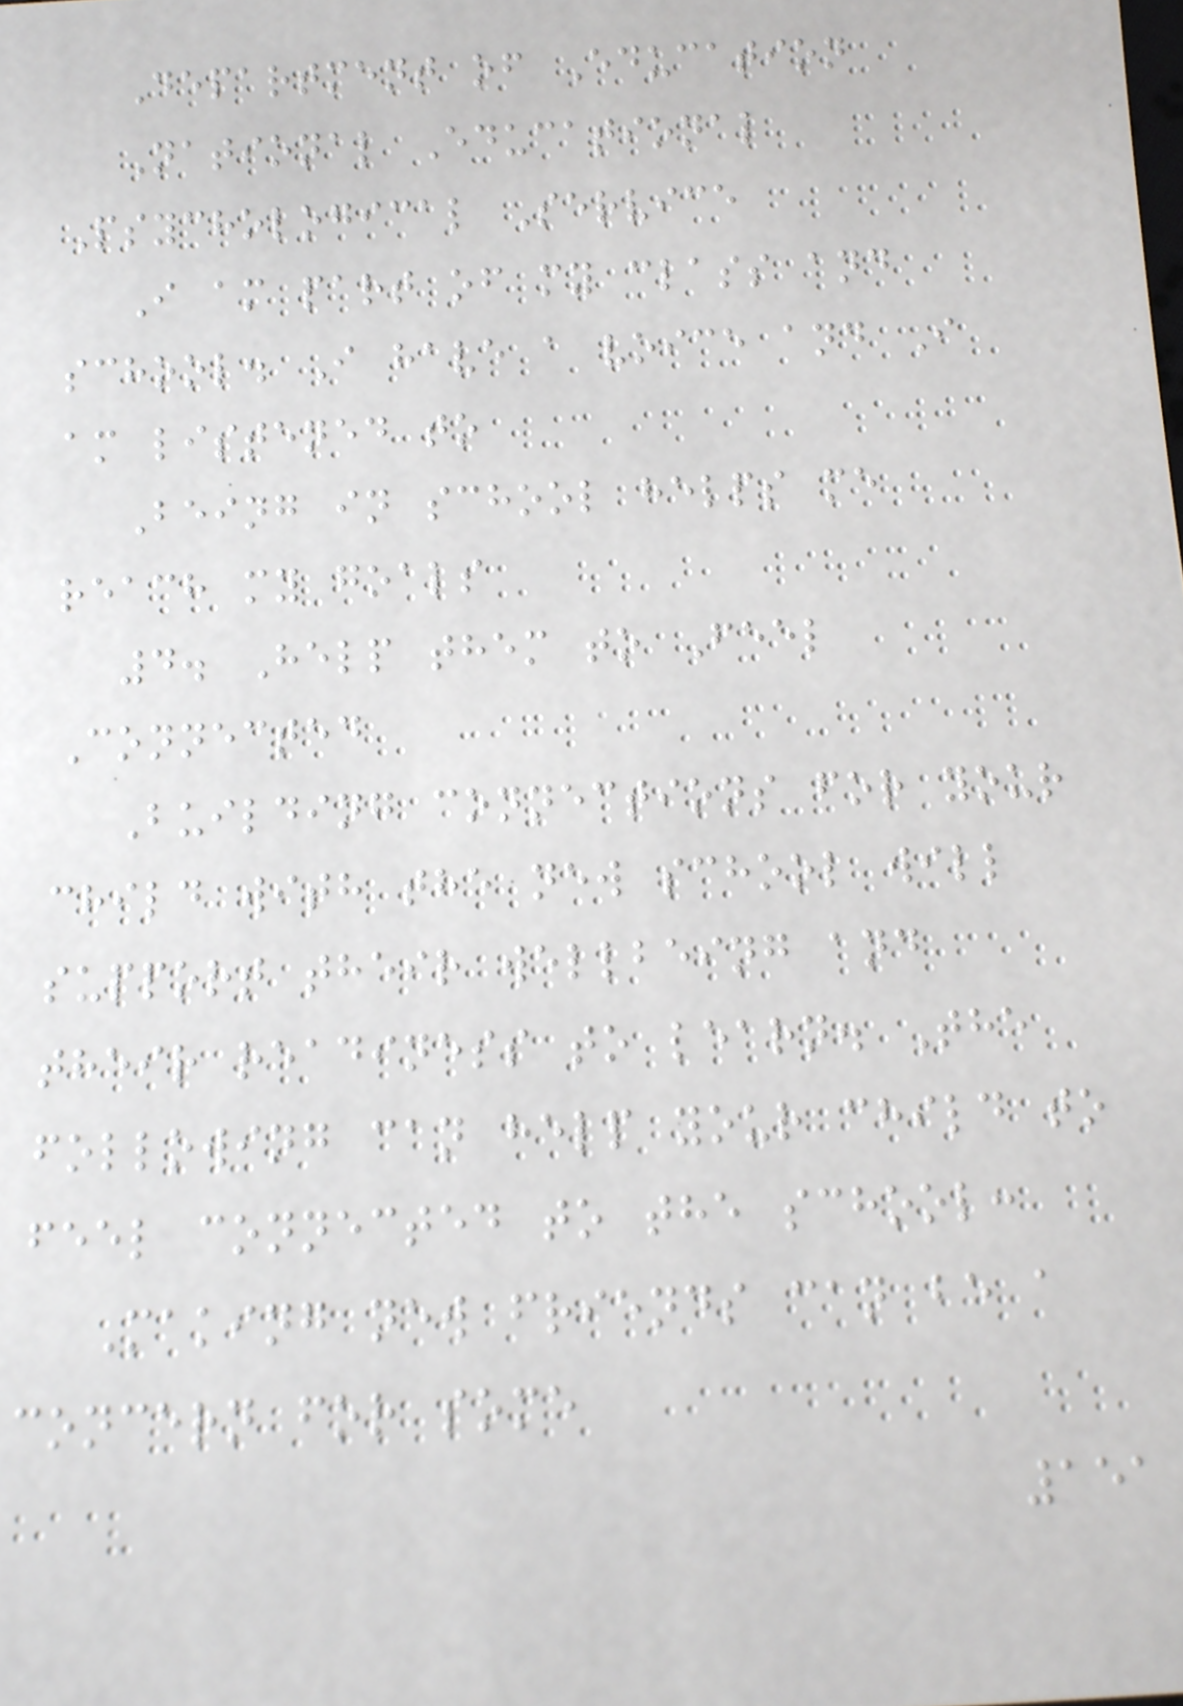Department of Education
National Educational
Psychological Service
I am part of my class and
school. I have a voice and I
am listened to
Being in school helps me
reach my goals
4. Help them to Feel
Connected
Building connections for your
child with the new school will
support their wellbeing and
their readiness to learn. The
following can help your child to
feel connected to the school:
Making new friends can be a
concern for some
151
